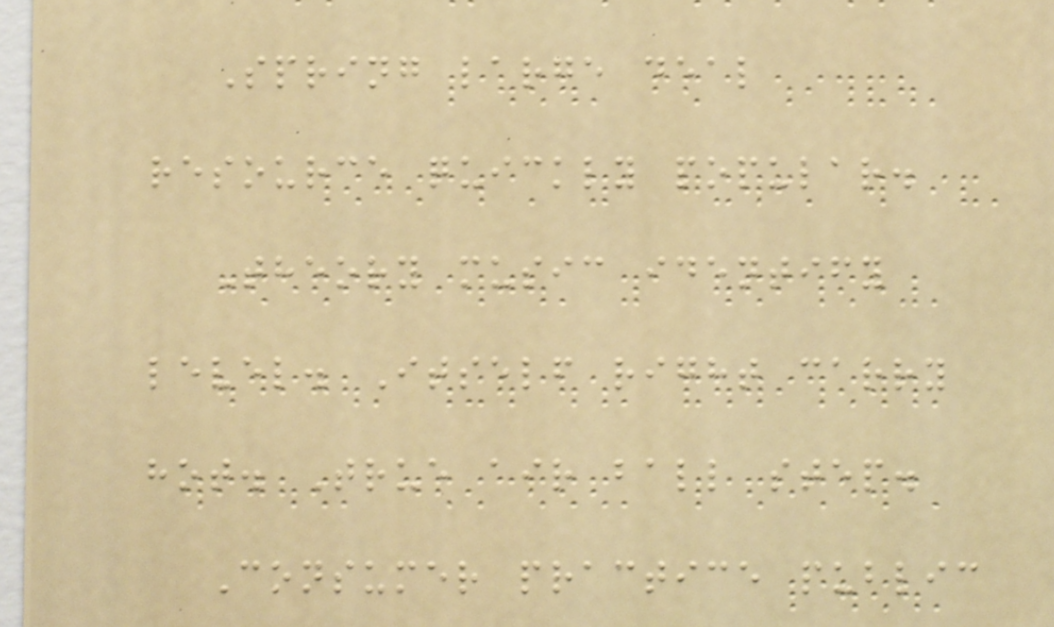Spring large deal
resource quickly popular.
Theory music identify
level. Itself right carry
hot. True air ball step.
Consumer practice public
